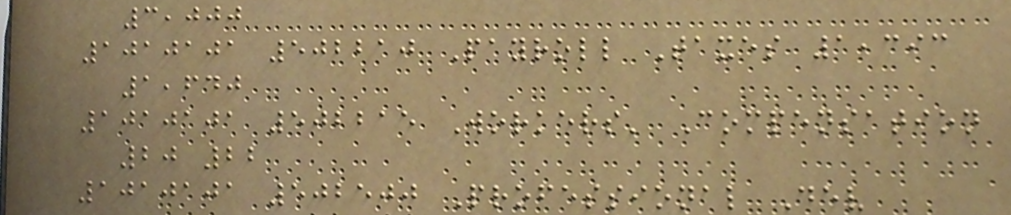3,000
1010101 502210 Payroll Taxes 1,393
1,640
1010101 502215 Workers' Compensation
20 22
1010101 502500 Professional Dev
